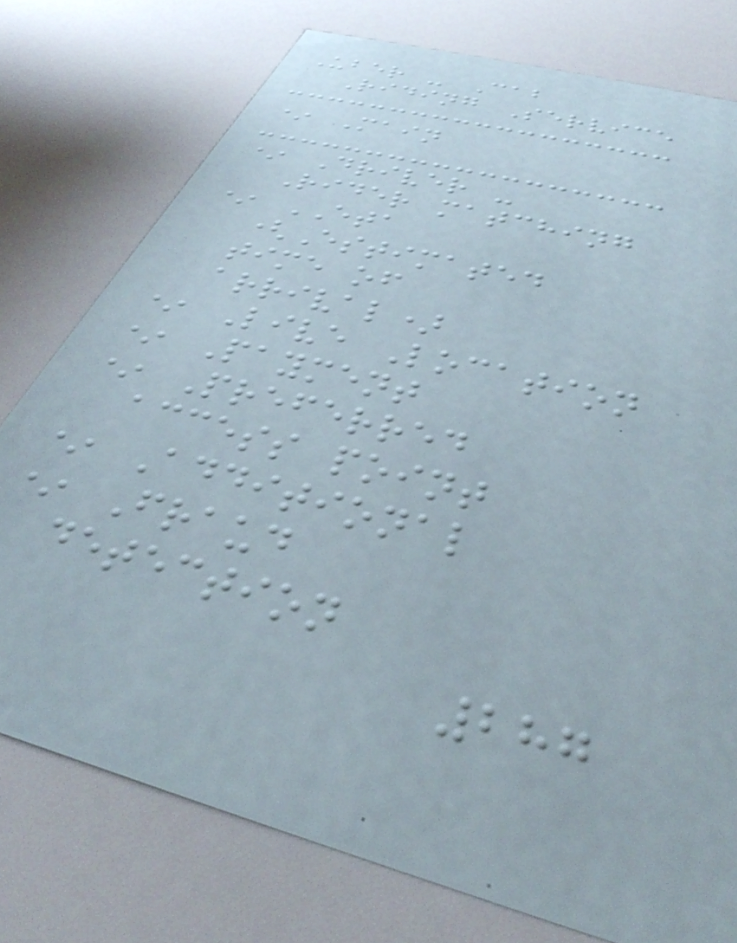Uber - Cab
Riding Service
* Main
* Driver -
Rider matching
* ETA
(Estimated
time of
arrival)
* Live Location
* Payment
* Preferred
access point
* Additional
* Fraud
detection
287
